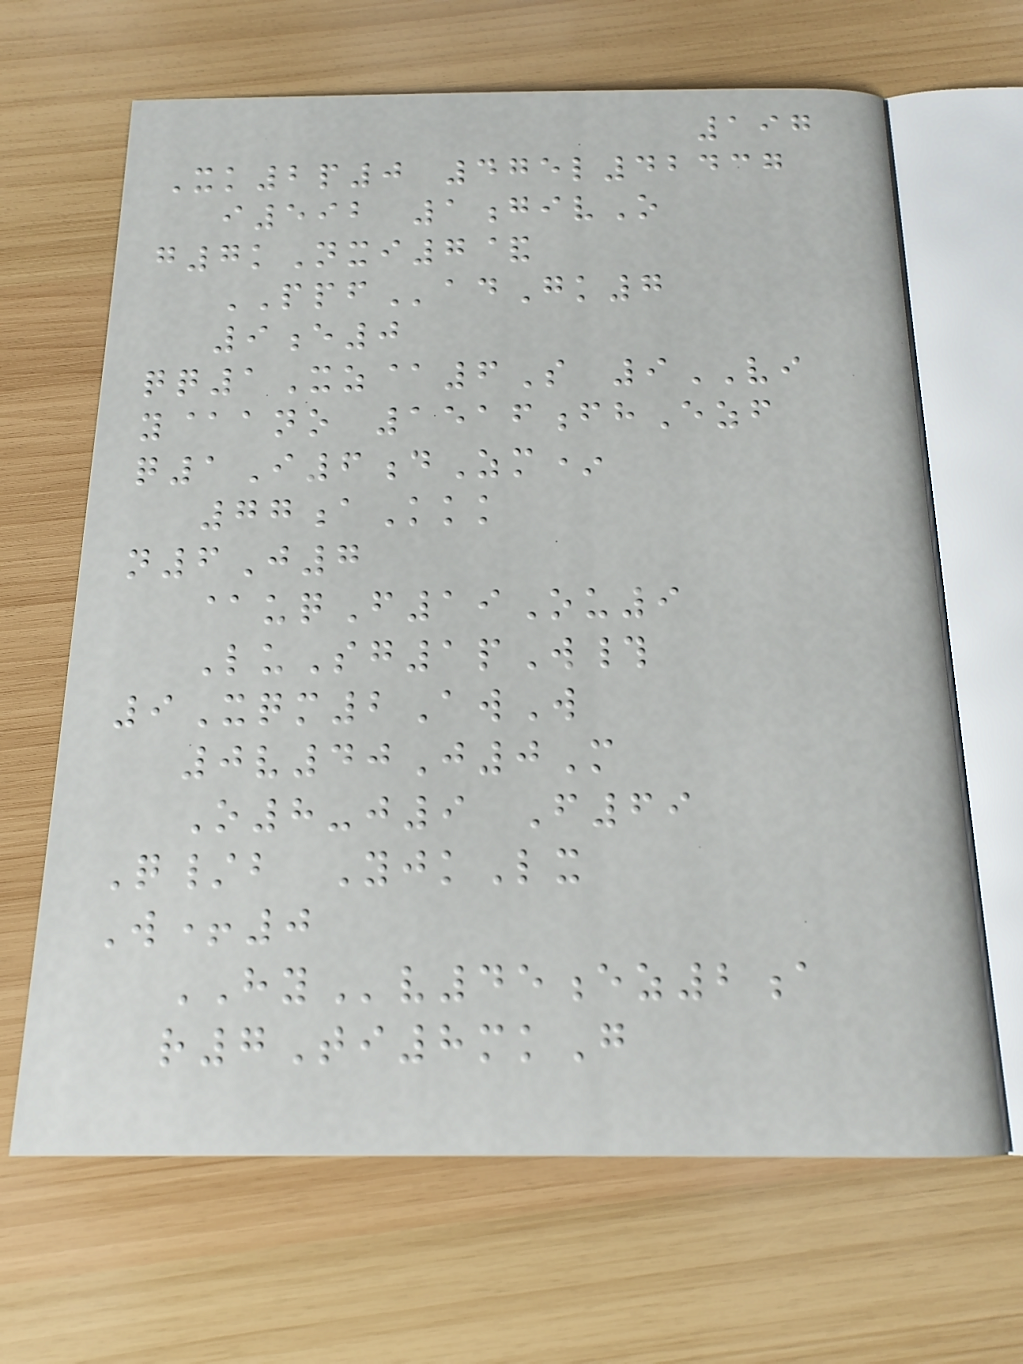197
Xk2p0 475l42437
i592 1givO
g7kNxi7&
PPFadGk7
9e0
qq1Xz@6S 9VI
y@ano 1516fhEzf
q1I6dZm*
77aKkk
n6J7
@uqF19Ou9
LuSg1pW#
9Xqm2AwW
0v40J0M
O8-j9 F69
Q/b YjkLx
W+0
HYv45ez2a
r7Ti8mkG
